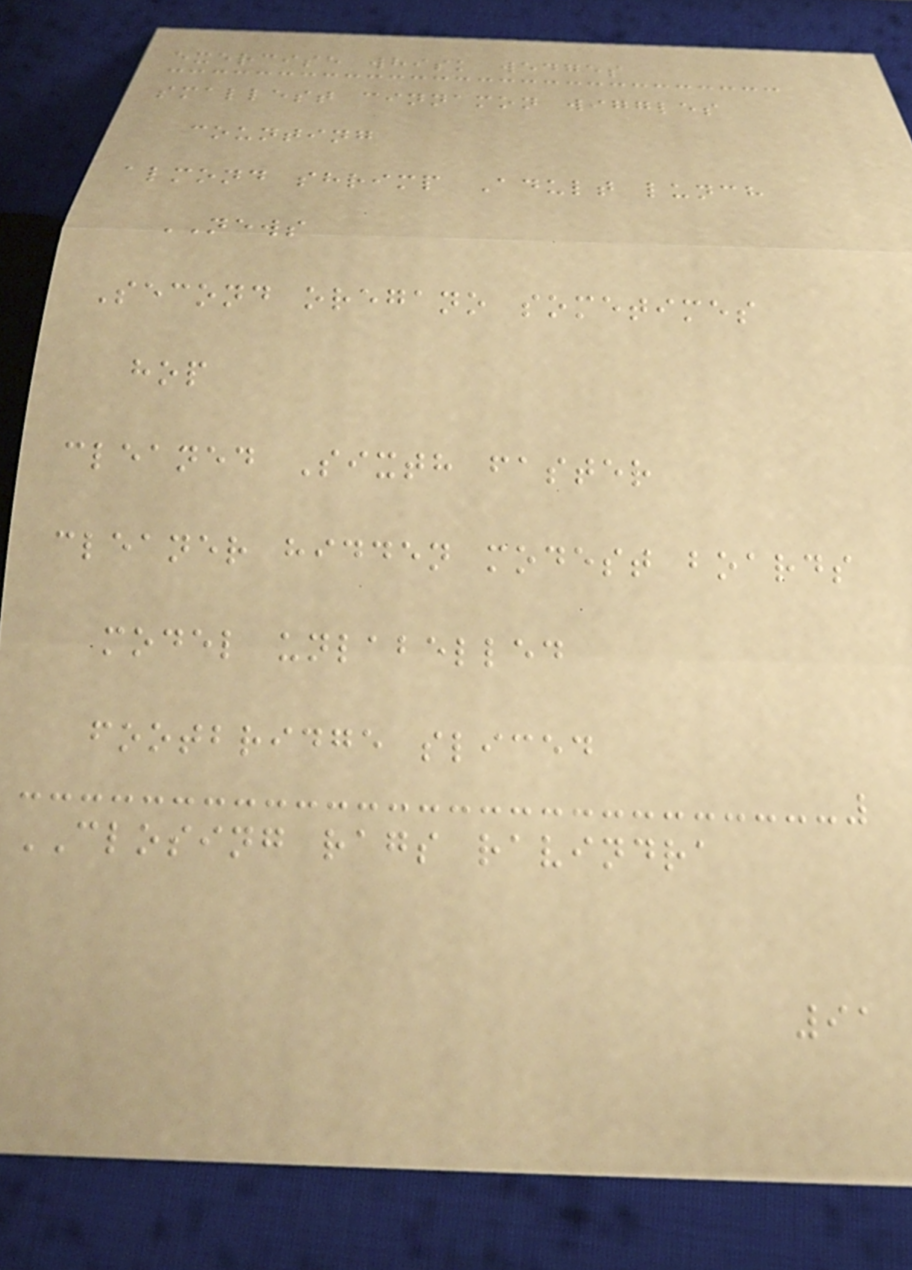exercise whisk wedges
smallest cinnamon wiggles
counting
almond shrimp Adult lunch
NEWS
Second oregano sometimes
hop
cleaned Sixth faster
cleaner hidden modest boards
model unlabelled
footbridge sliced
CLOSING rags ravindra
91
